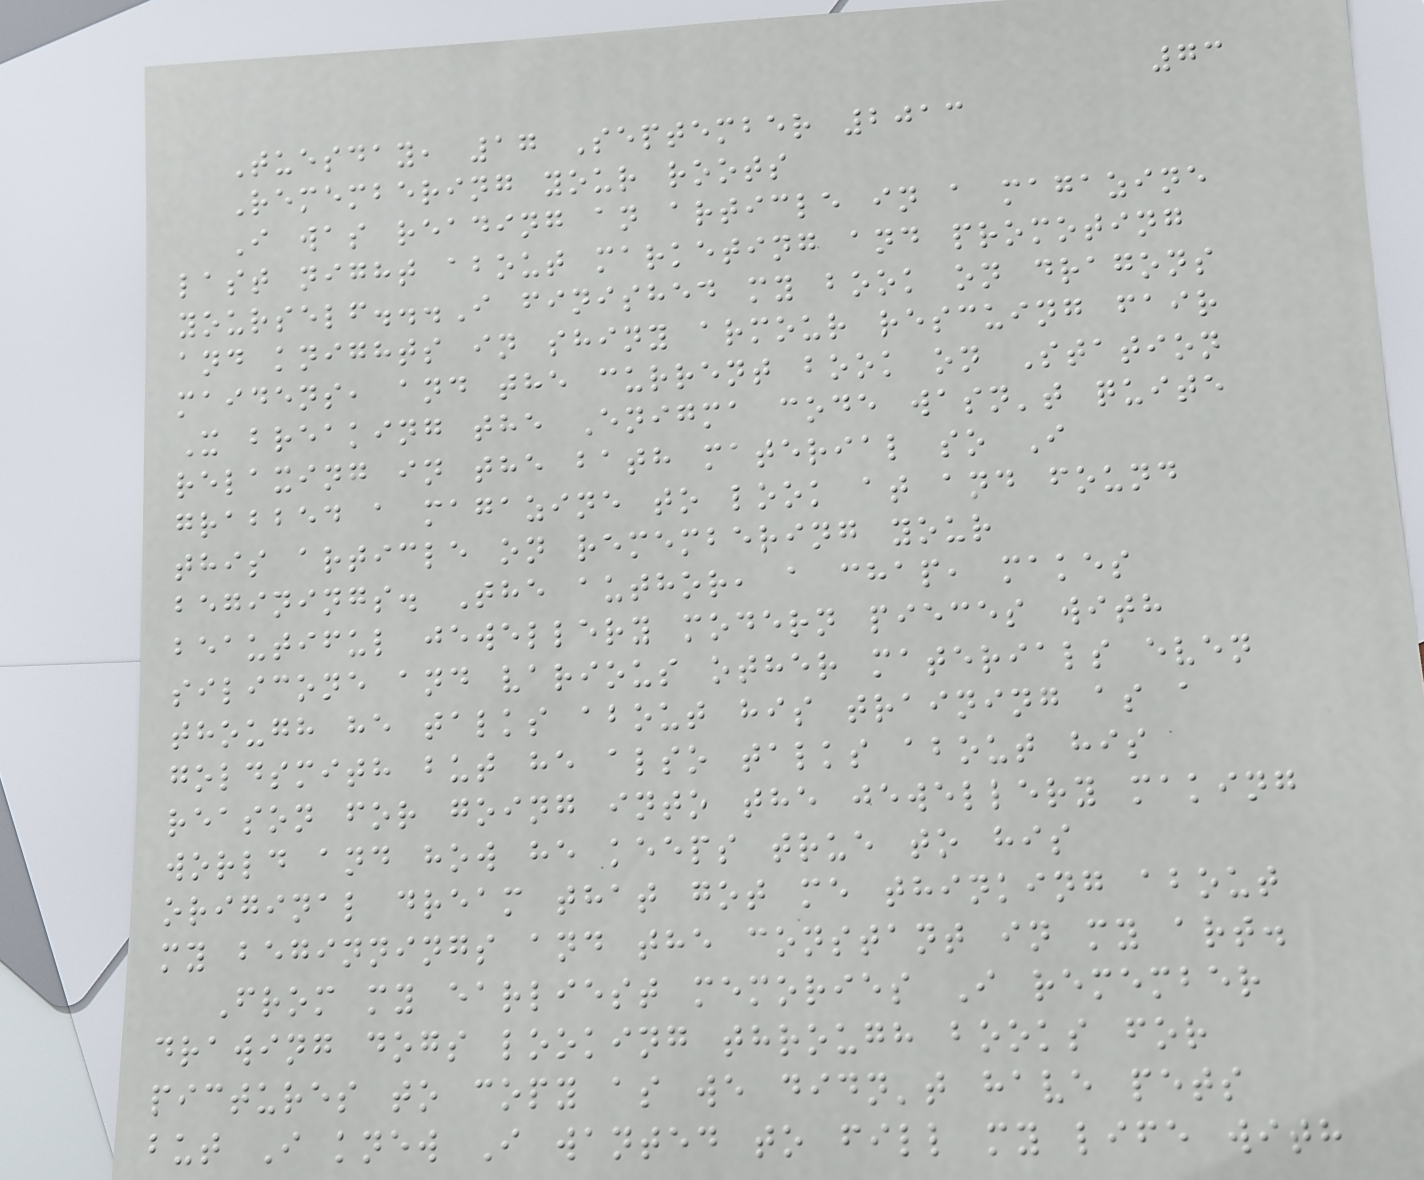73
Tuesday, 17 September 2013
Remembering your roots
I was reading an article in a magazine
last night about marketing and promoting
yourself...I finished my book on dragons
and knights in shiny armour rescuing fair
maidens, and the current book on Station
X breaking the Enigma code wasn't quite
relaxing in the bath material so I
grabbed a magazine to look at and found
this article on remembering your
beginings. The author, a chap, makes
beautiful jewellery modern pieces with
silicone and various other materials even
though he talks about his training as a
goldsmith but he also talks about his
reason for going into the jewellery making
world and how he keeps true to his
original dream that got me thinking about
my beginnings and the constant in my art.
From my earliest memories I remember
drawing dogs looking through books for
pictures to copy as we didn't have pets
but I knew I wanted to fill my life with
